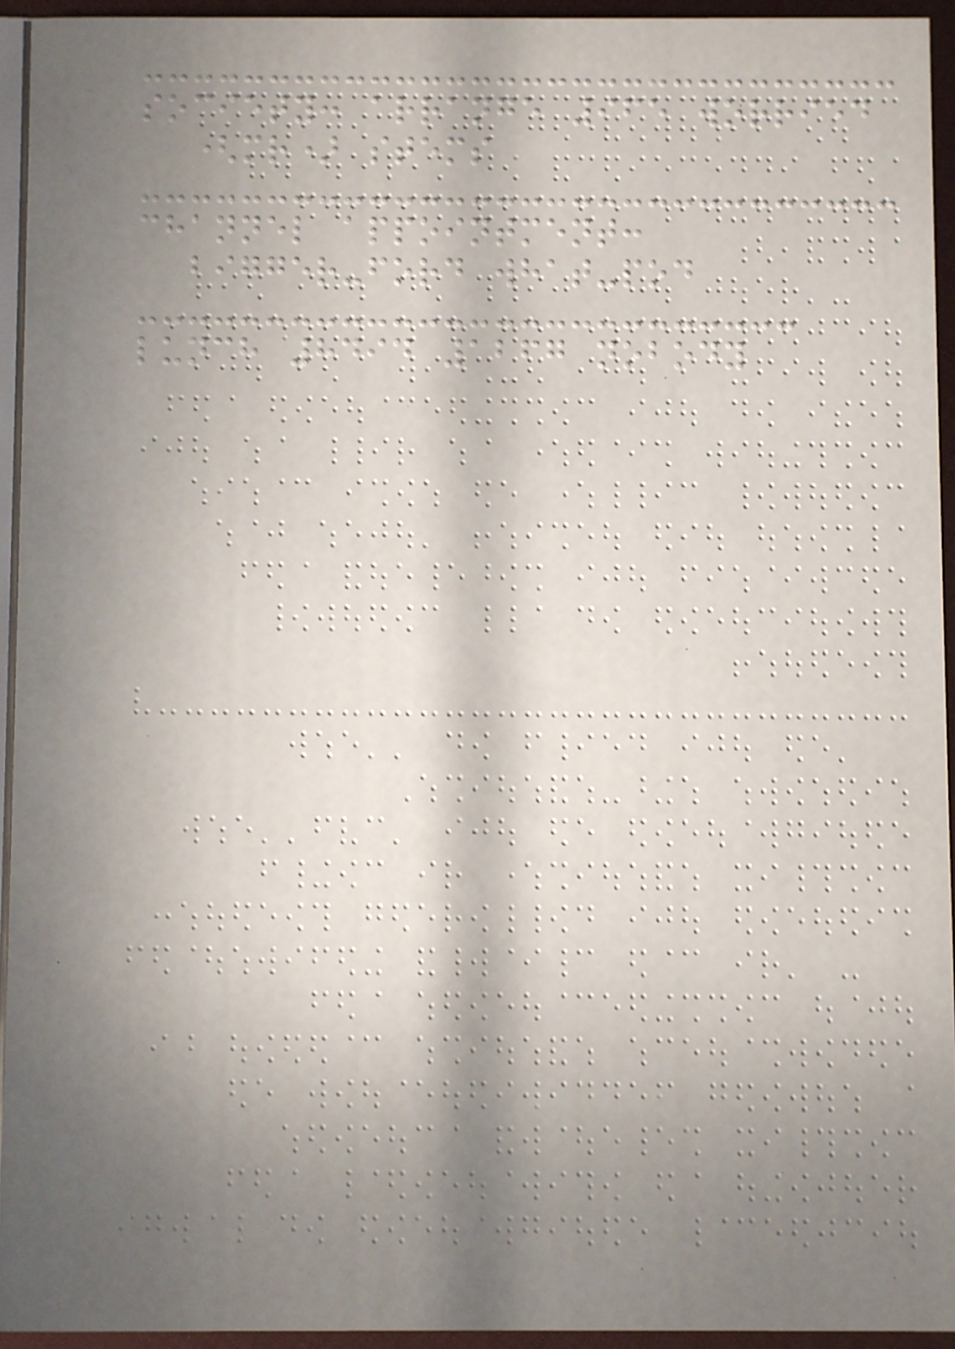society: arrange 965 worried
(mr) stems
channel appointment:
bigger-ford what-pod
lunch 8494 1267 nobody
